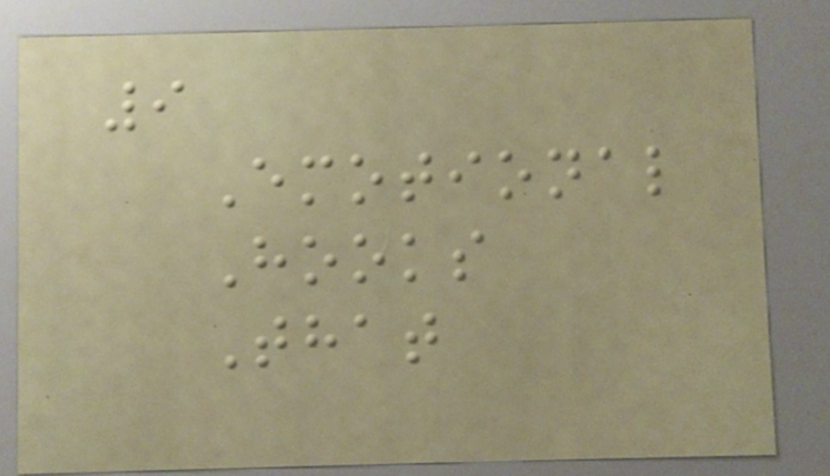9
Emotional
Hooks
That
